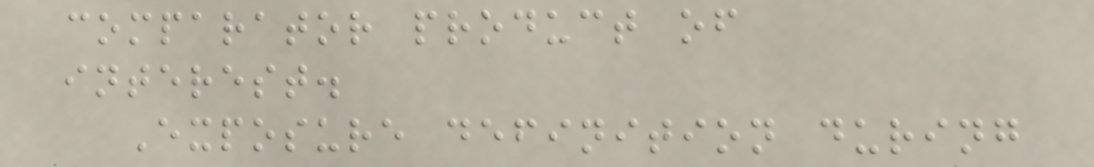comparator product of
interest.
Exposure definition during
